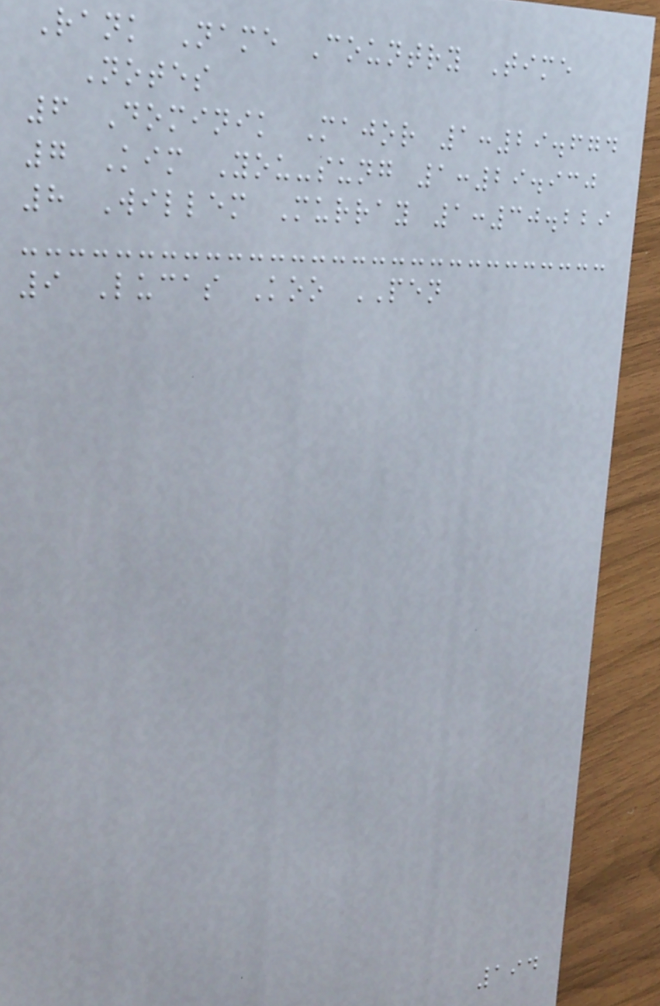Rank Name Country Time
Notes
6 Dominik Major 1:29.674
7 Kim You-sung 1:29.930
8 Willem Murray 1:30.229
9 Lucas Koo PEN
194
